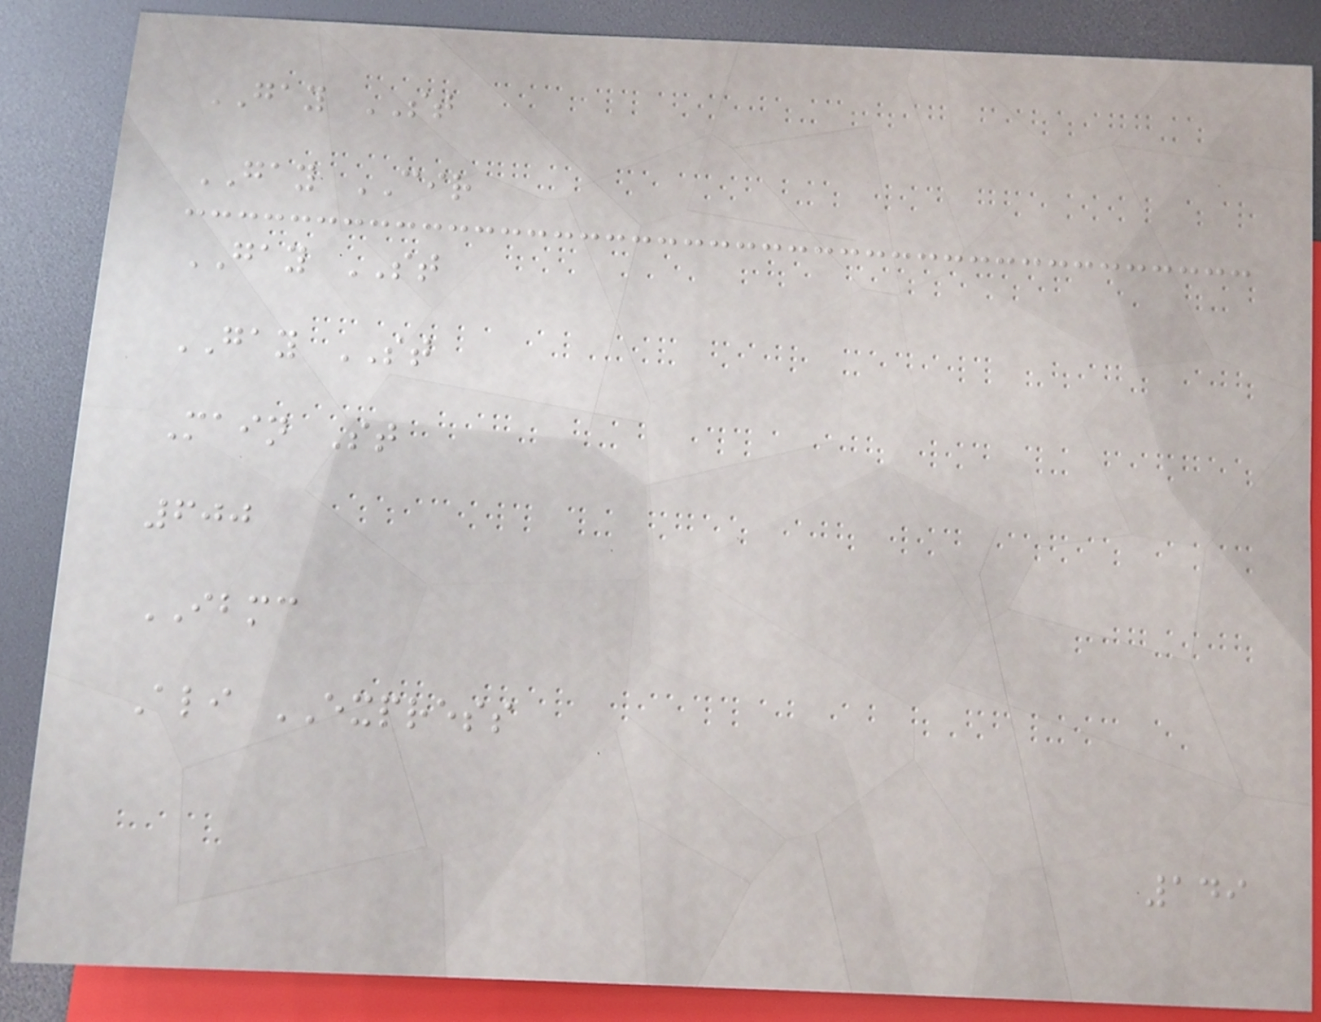GAY ST
GAY CIR
GAY ST
GAY ST
Main St
600
IBMC
Ali EXPRESS
149
